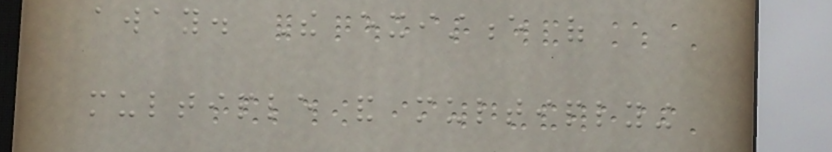away. The existence of
multiple and multiplying
